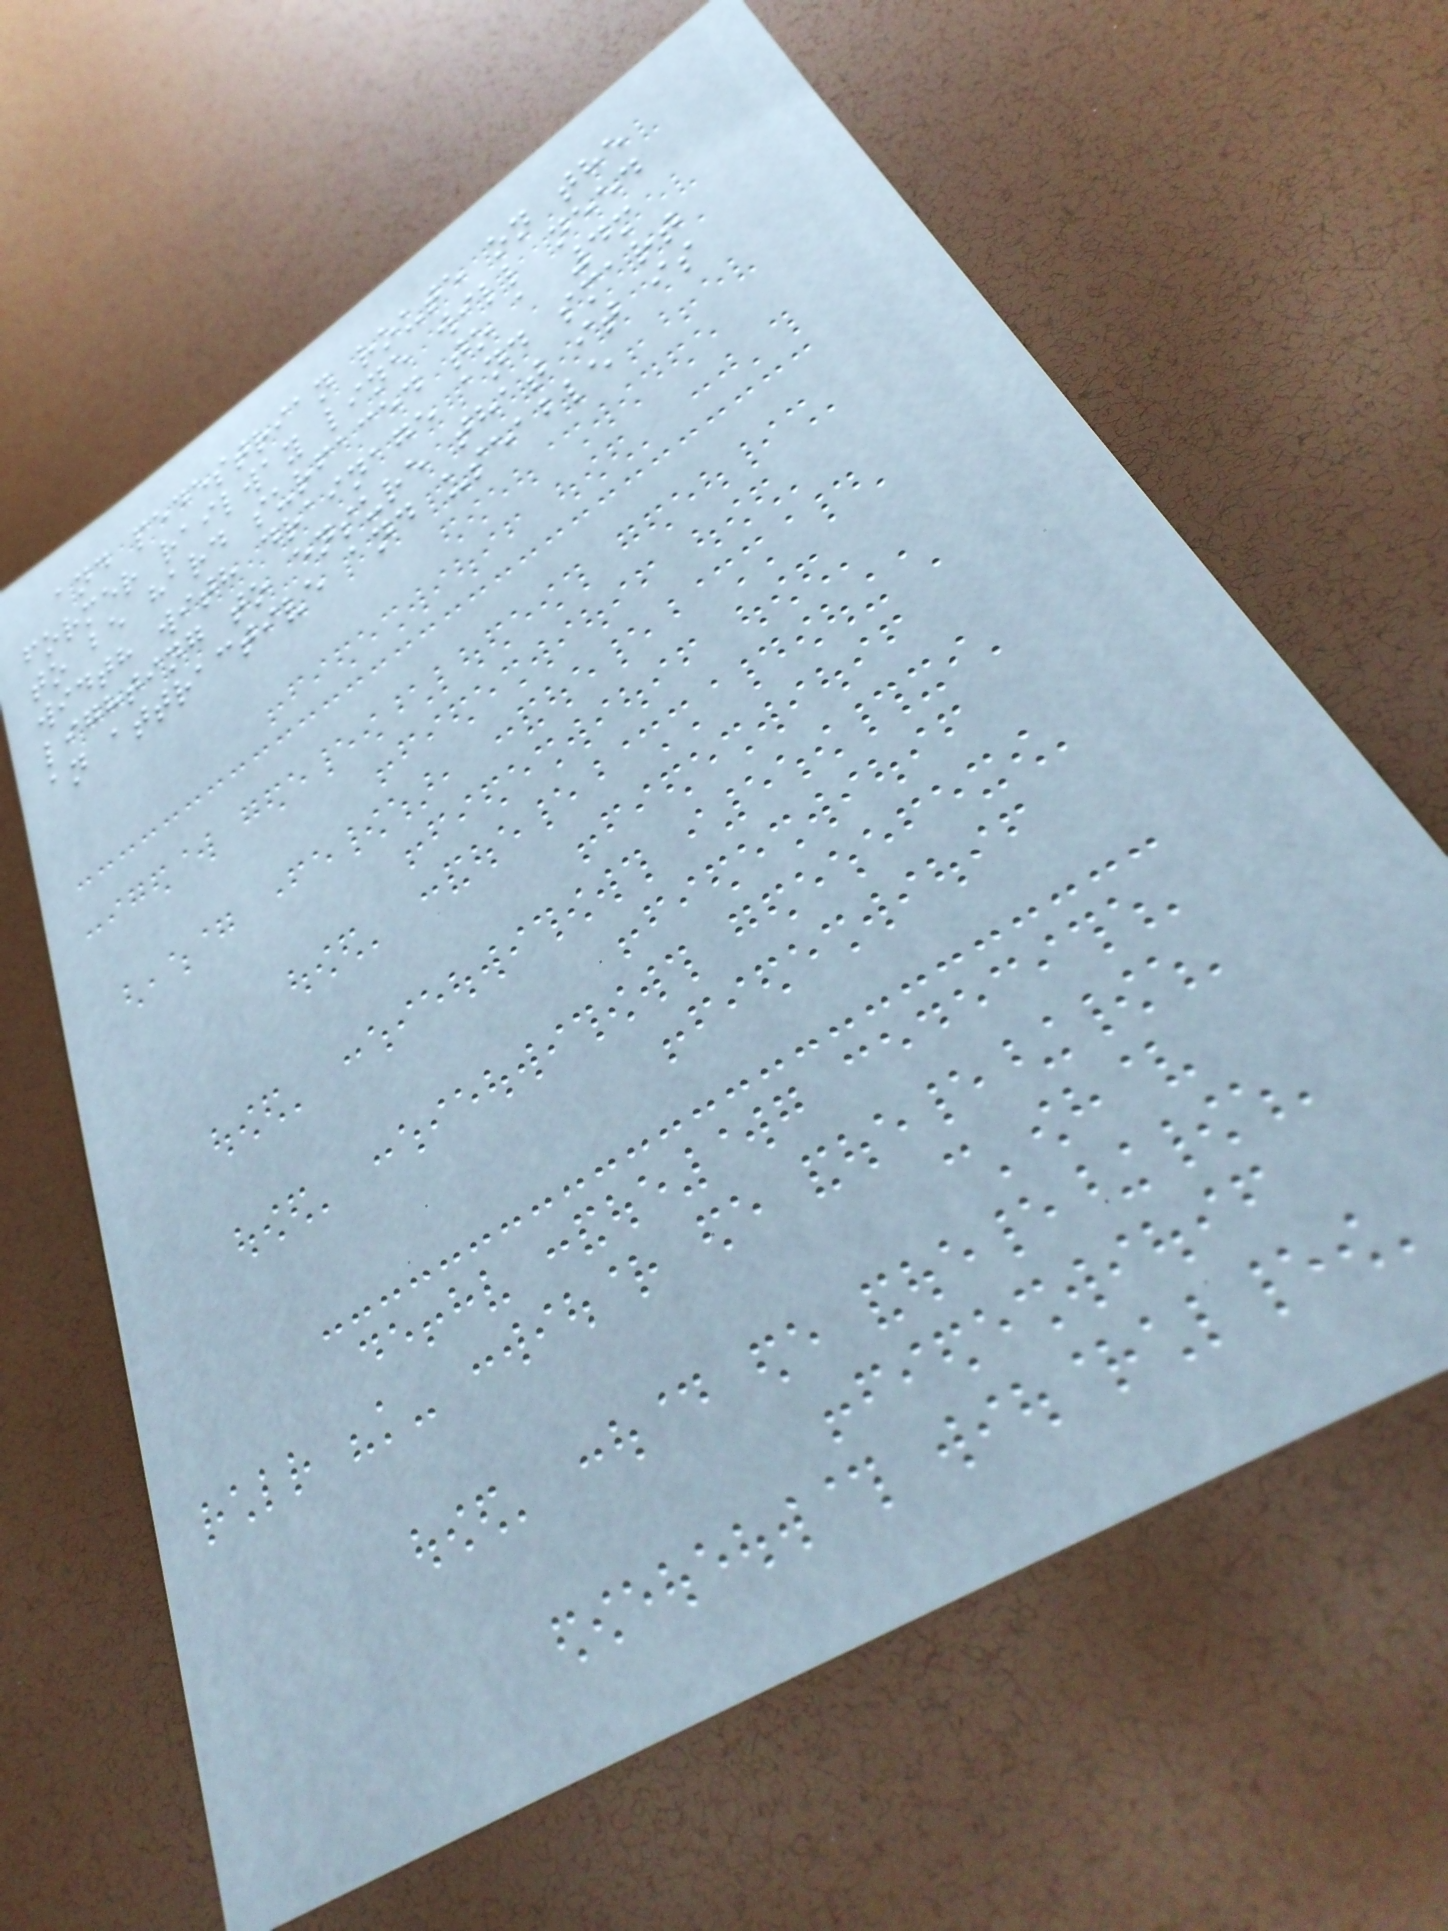and pedestrian route on the
former railway line will need
to be hard surfaced to a 4m
width with drainage and smart
lighting to ensure that it is
an attractive and useable
